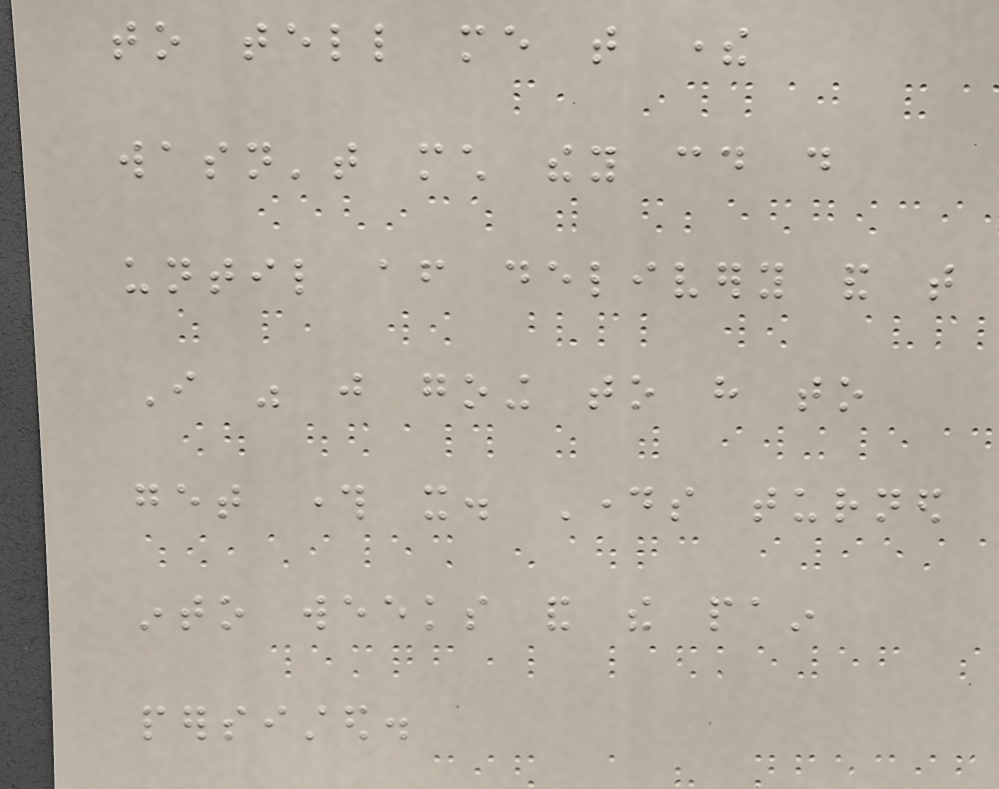to tell me that there
wasn't much they could do
until after delivery and that
I was just going to have to
get through it. Days turned
into weeks and the pain
persisted.
